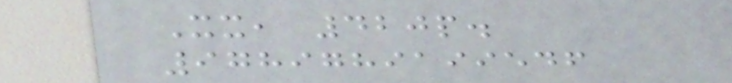Xx, 420p.
9789789199546
